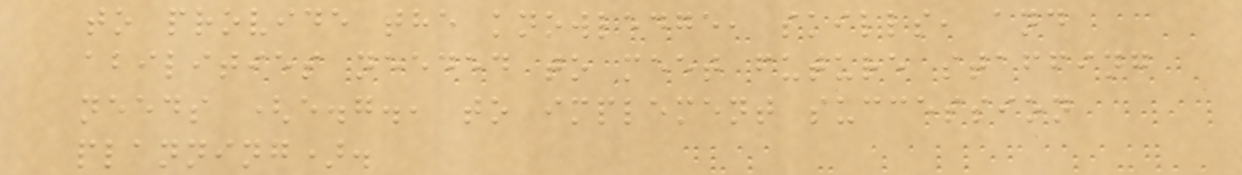to provide the knowledge, skills, and
abilities needed to meet future staffing
needs (e.g., to implement succession
planning).
